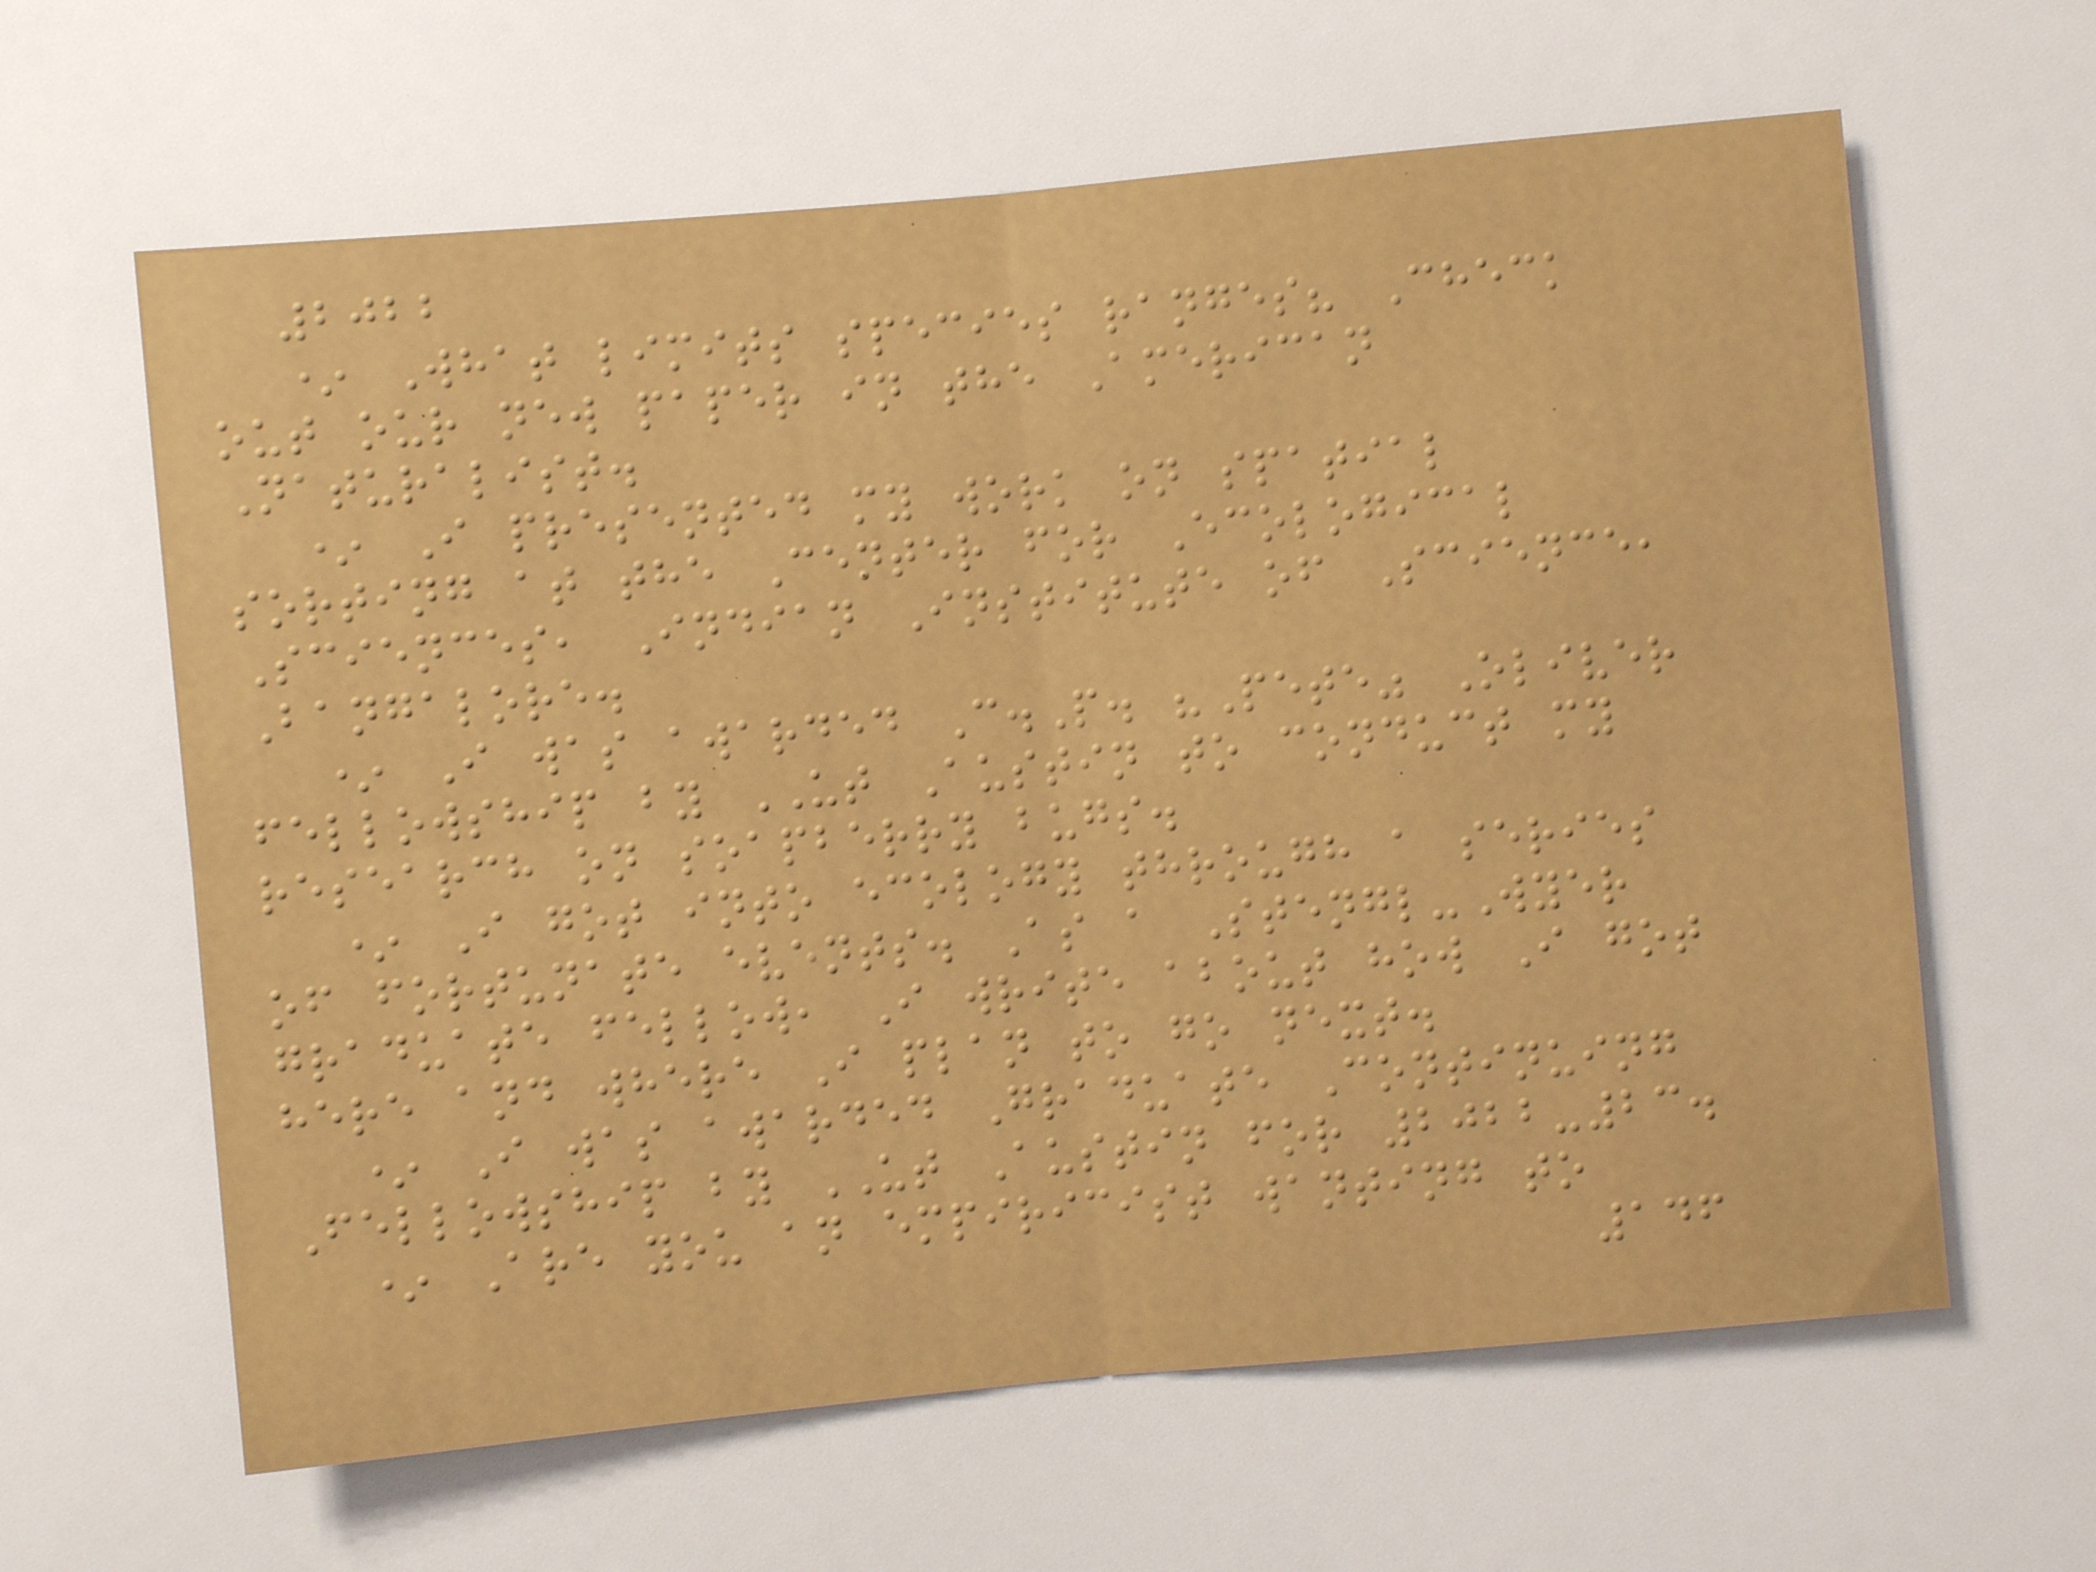2022
* What limits species ranges? Check
out our new paper in the American
Naturalist.
* I presented my work on spatial
sorting at the Center for Ecological
Sciences, Indian Institute of Science,
Bangalore.
* I was awarded C.P. "Pete" Oliver
fellowship by UT Austin to conduct my
research on soapberry bugs.
* I got into ecology through a series
of fortunate events. As a Stengl-Wyer
graduate fellow, I write about how I got
here and where I plan to go next.
* I was awarded Graduate Continuing
Fellowship by UT Austin for 2022-23.
* Are you an empiricist wanting to
146
